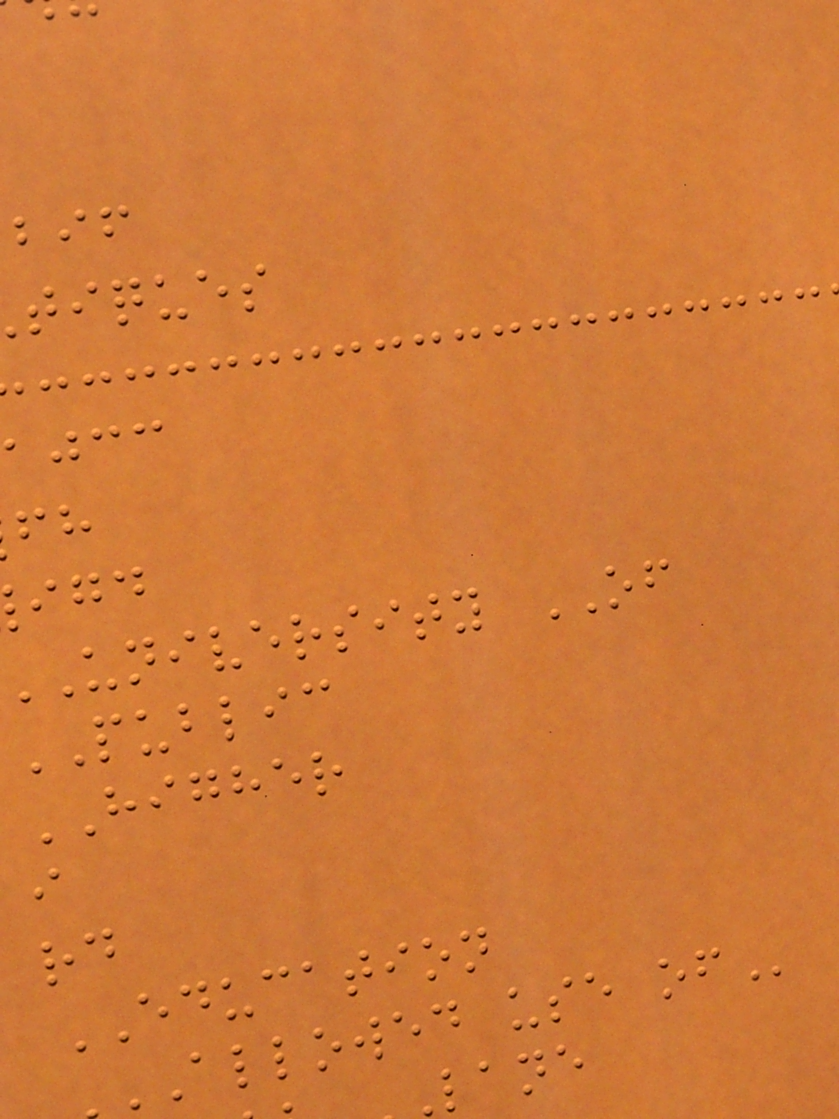tiques
ajcc
university OF
PUBLIC
HIGHER
i
rd
EDUCATION
ALLOWED use
lane
